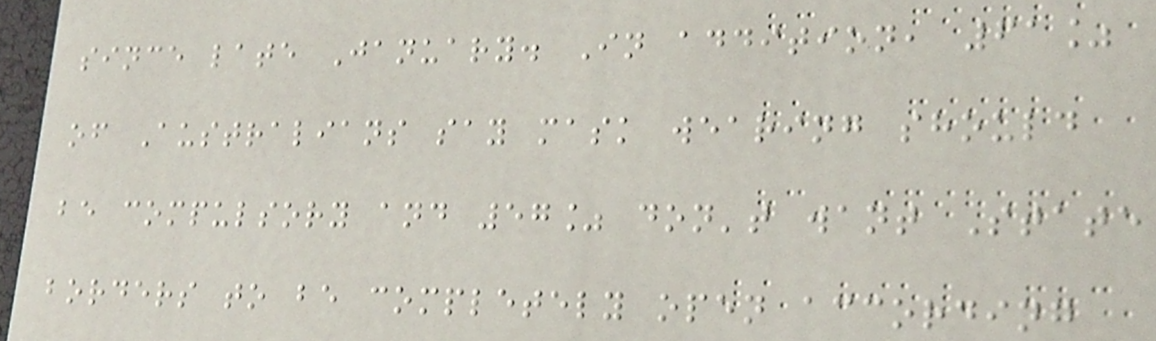since late January. In addition, 61%
of Australians say mask wearing should
be compulsory and 57% don't want State
borders to be completely open according
